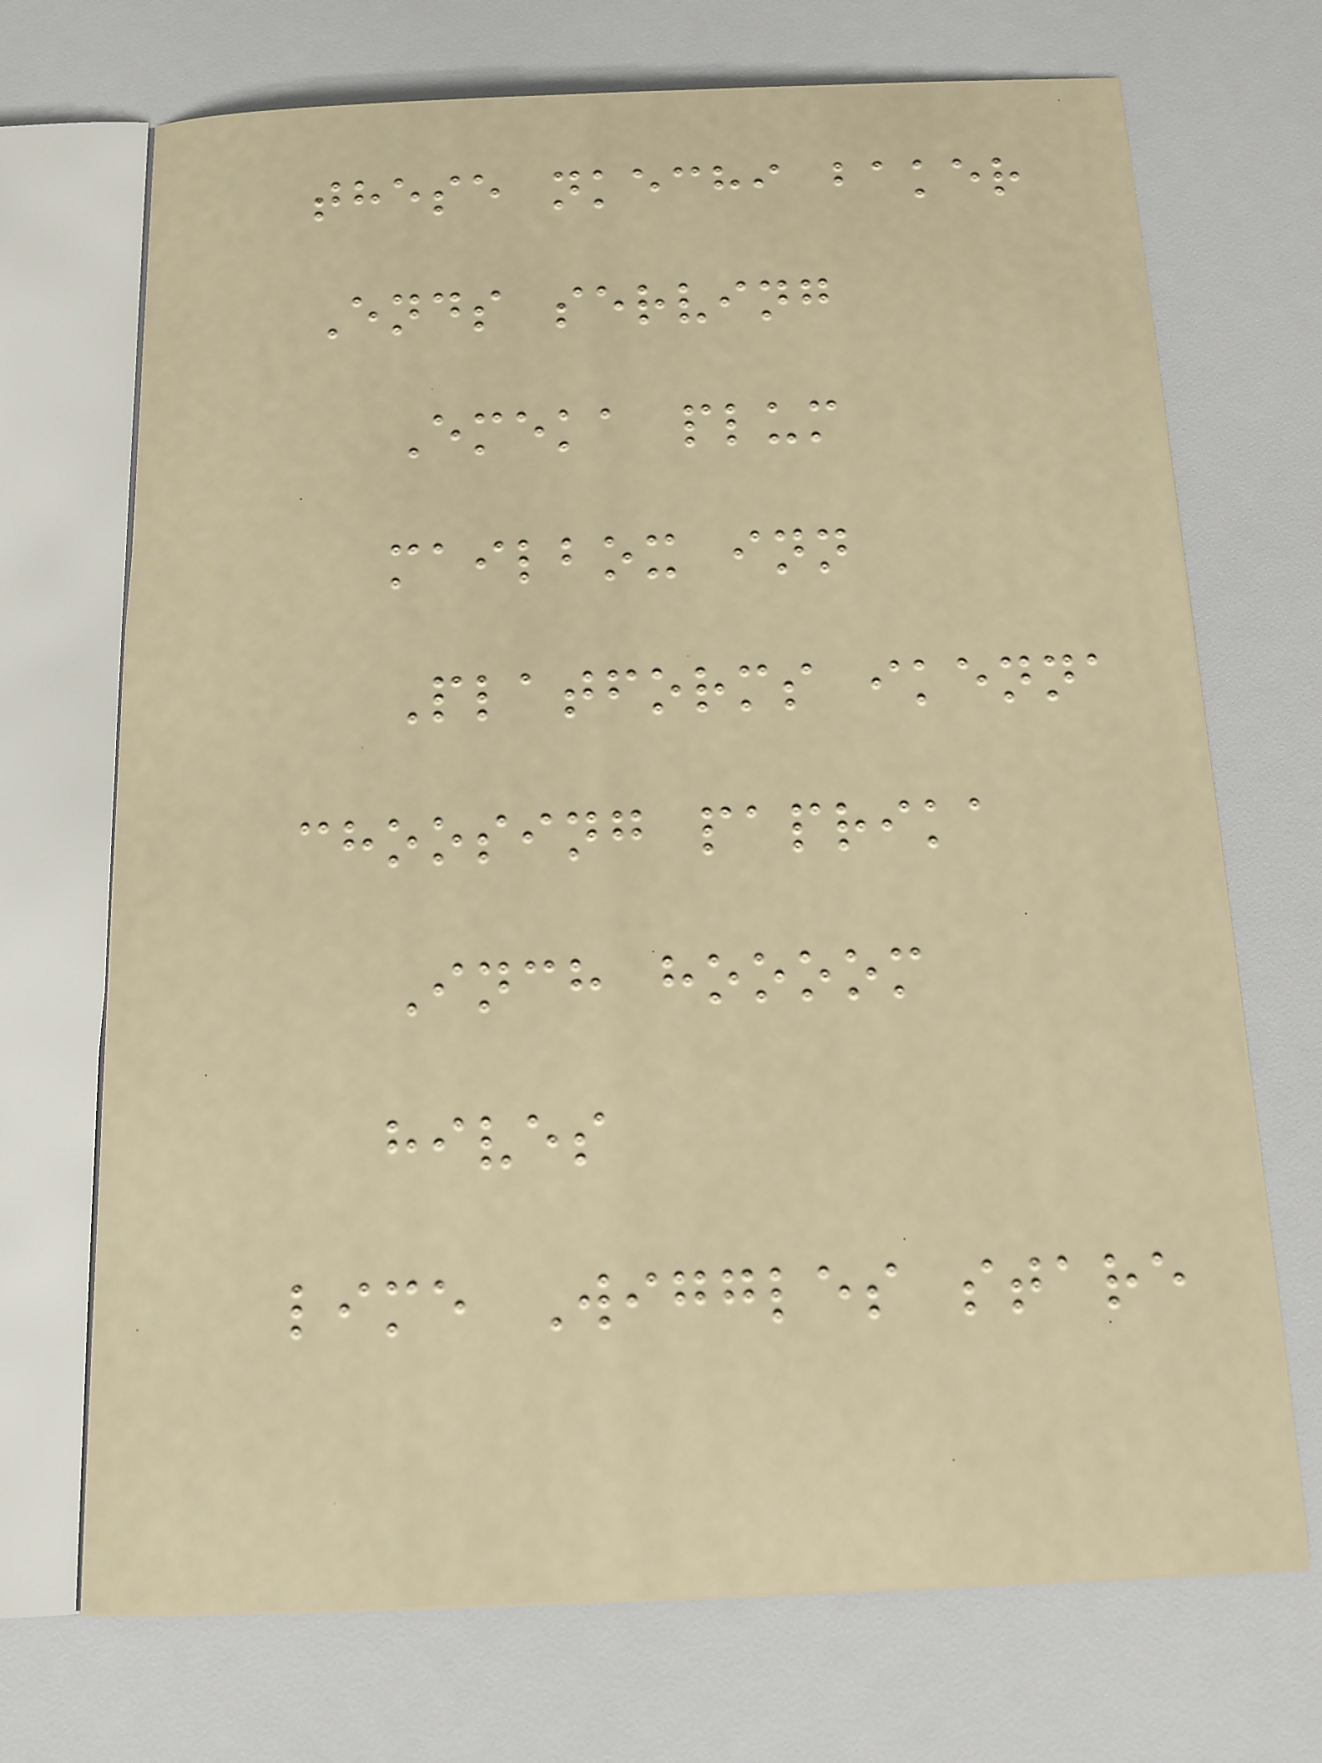these nkechi baker
Ends serving
Emeka plum
mailbox inn
Platforms ikenna
choosing paprika
Inch hoooom
hives
lime Wiggles stare
